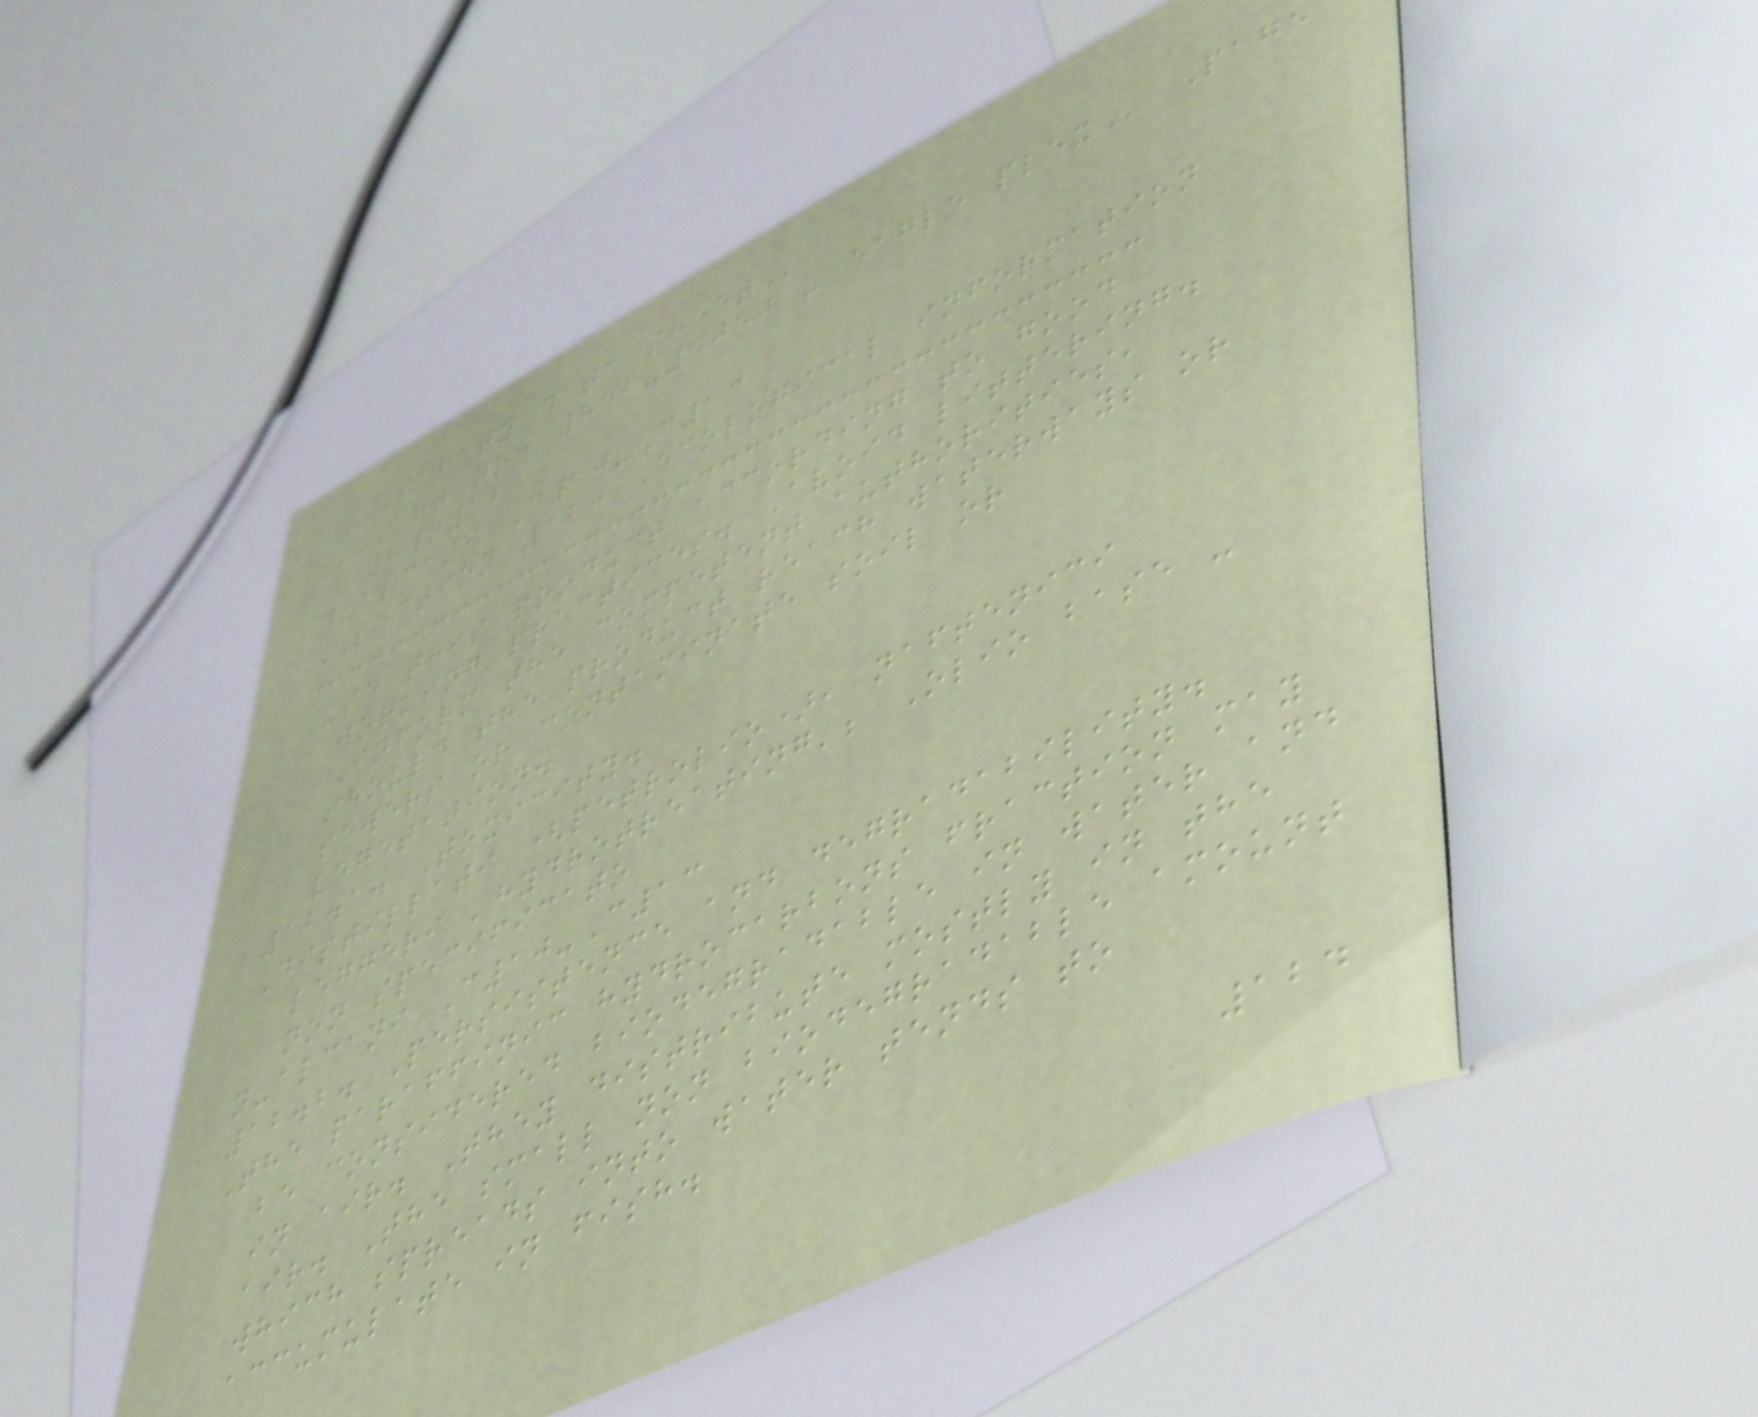SAFETY DATA SHEET
ART NO. 852-4050 - EAGLE PLEX Page
8/12
n-alcani C10-C13
SECTION 12: Ecological information
Use this product according to good
working practices. Avoid littering.
Inform the competent authorities,
should the product reach waterways or
sewers or contaminate soil or
vegetation.
12.1. Toxicity.
Distillati (petrolio), naftenici
leggeri 'hydrotreating'; Olio base -
non specificato
n-alcani C10-C13
12.2. Persistence and degradability.
The paraffinic hydrocarbons fraction may
be considered biodegradable in water and
in air. They distribute mostly in the
air. The small non biodegradable amount
which spreads into water tends to
accumulate in fish.
124
